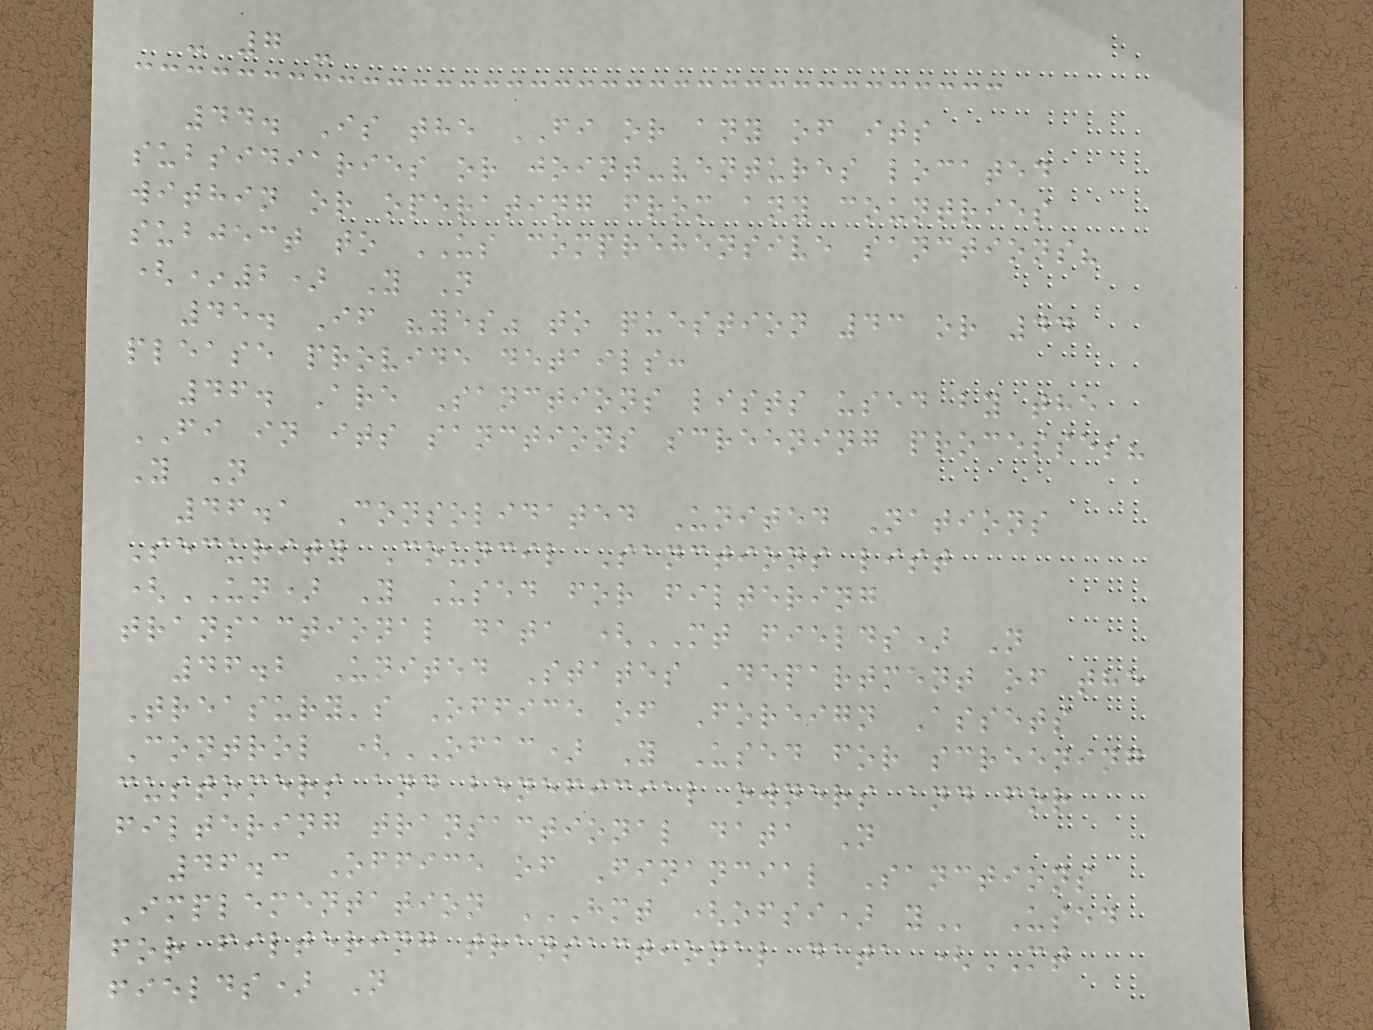- 7 -
44. Is the FI or any of its
subsidiaries or joint-ventures located
within or operating from any countries
subject to US comprehensive sanctions?
(*2) Y N
45. If "yes" to question 43 or 44
please provide details:
46. Are Sanctions lists used by the
FI in its sanctions screening processes?
Y N
46.1 Consolidated United Nations
Security Council Sanctions list
(UN) Y Used for filtering
transactional data (MT fields) N
46.2 United States Department of the
Treasury's Office of Foreign Assets
Control (OFAC) Y Used for screening
customers and beneficial owners and for
filtering transactional data N
46.3 Office of Financial Sanctions
Implementation HMT (OFSI) Y Used
for filtering transactional data (MT
fields) N
